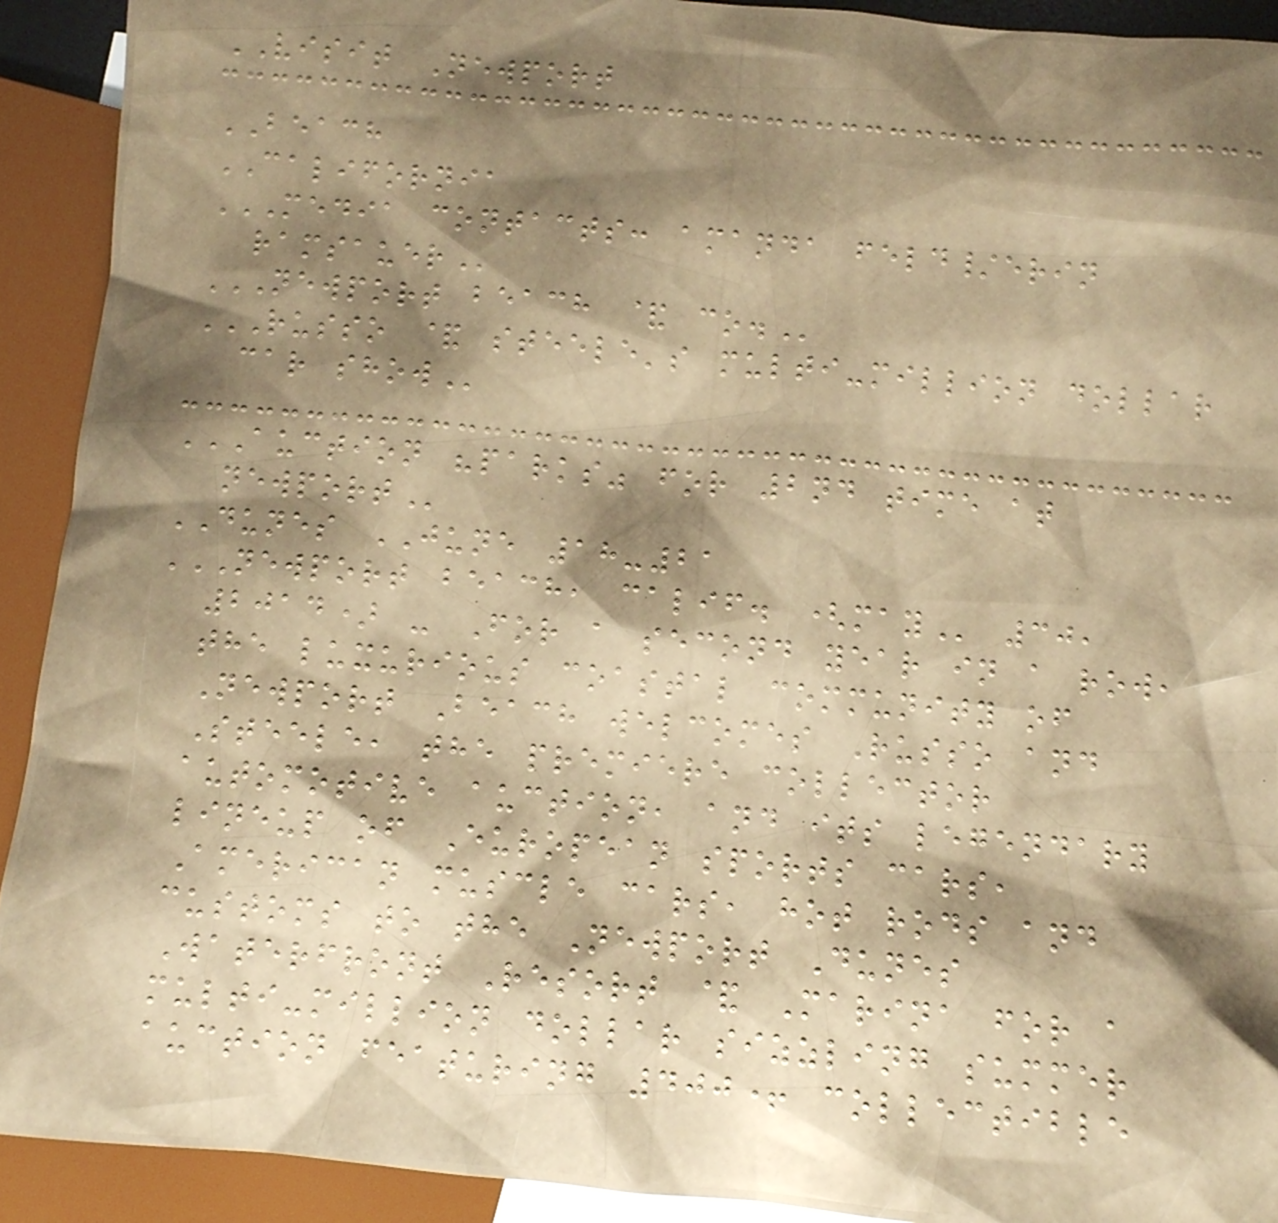VISIT Newport
BEACH
CALIFORNIA
MEDIA CONTACTS: AMANDA FELD/ERIN
RAMSAUER
NEWPORT BEACH & CO.
RUSSO & STEELE'S MULTI-MILLION DOLLAR
CAR SHOW
AUCTION "PARKS" FOR 2ND TIME AT
NEWPORT
DUNES JUNE 18-21
NEWPORT BEACH, CALIF. (MAY 30,
2014) - For a second year in a row,
the luxurious coastal community of
Newport Beach welcomes Russo and
Steele, the premiere collector
automotive auction, and its legendary
lineup of European sports cars,
American muscle cars, hot rods and
customs to the Newport Dunes
Waterfront Resort & Marina for a
multi-million dollar sizzling summer
auction featuring 400+ collectible
